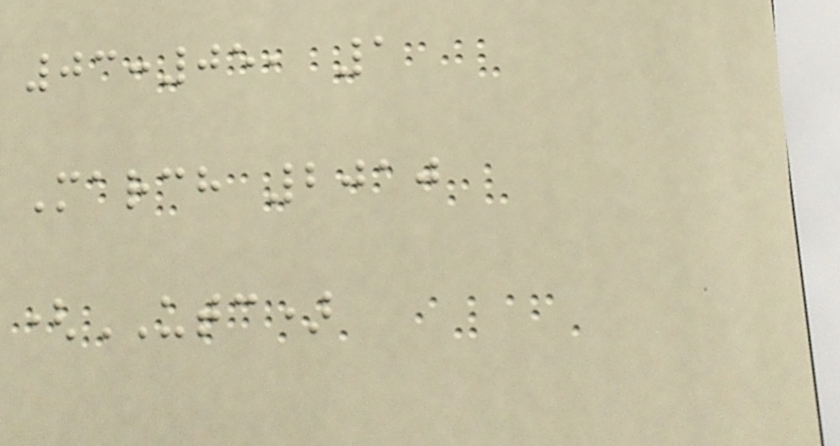03:05, 1
March 2010
(UTC)
